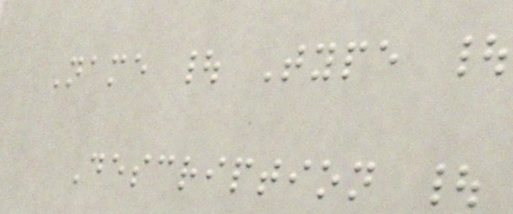Name | Type |
Description |
